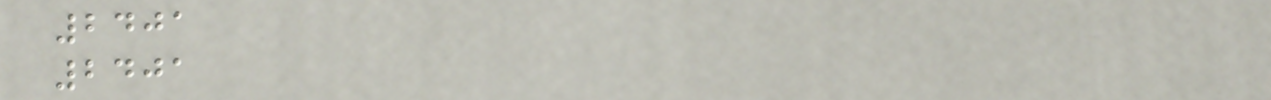2401
2401
